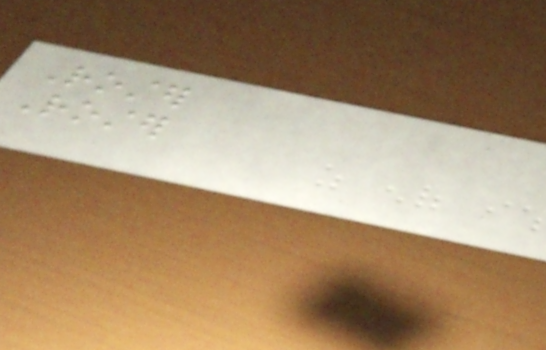Roster
Roster
